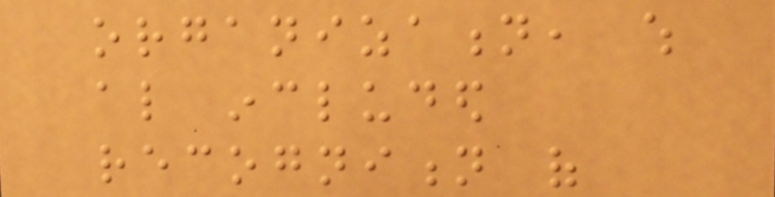organization, which
also included
recognition of
